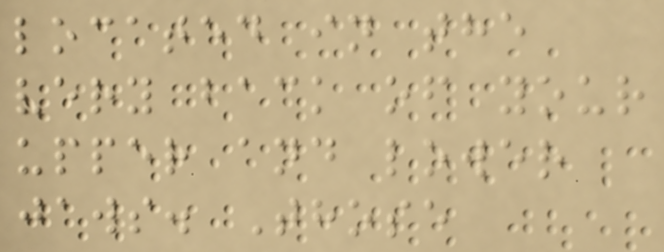located in the
very back of your
upper and lower
jaws. Those
